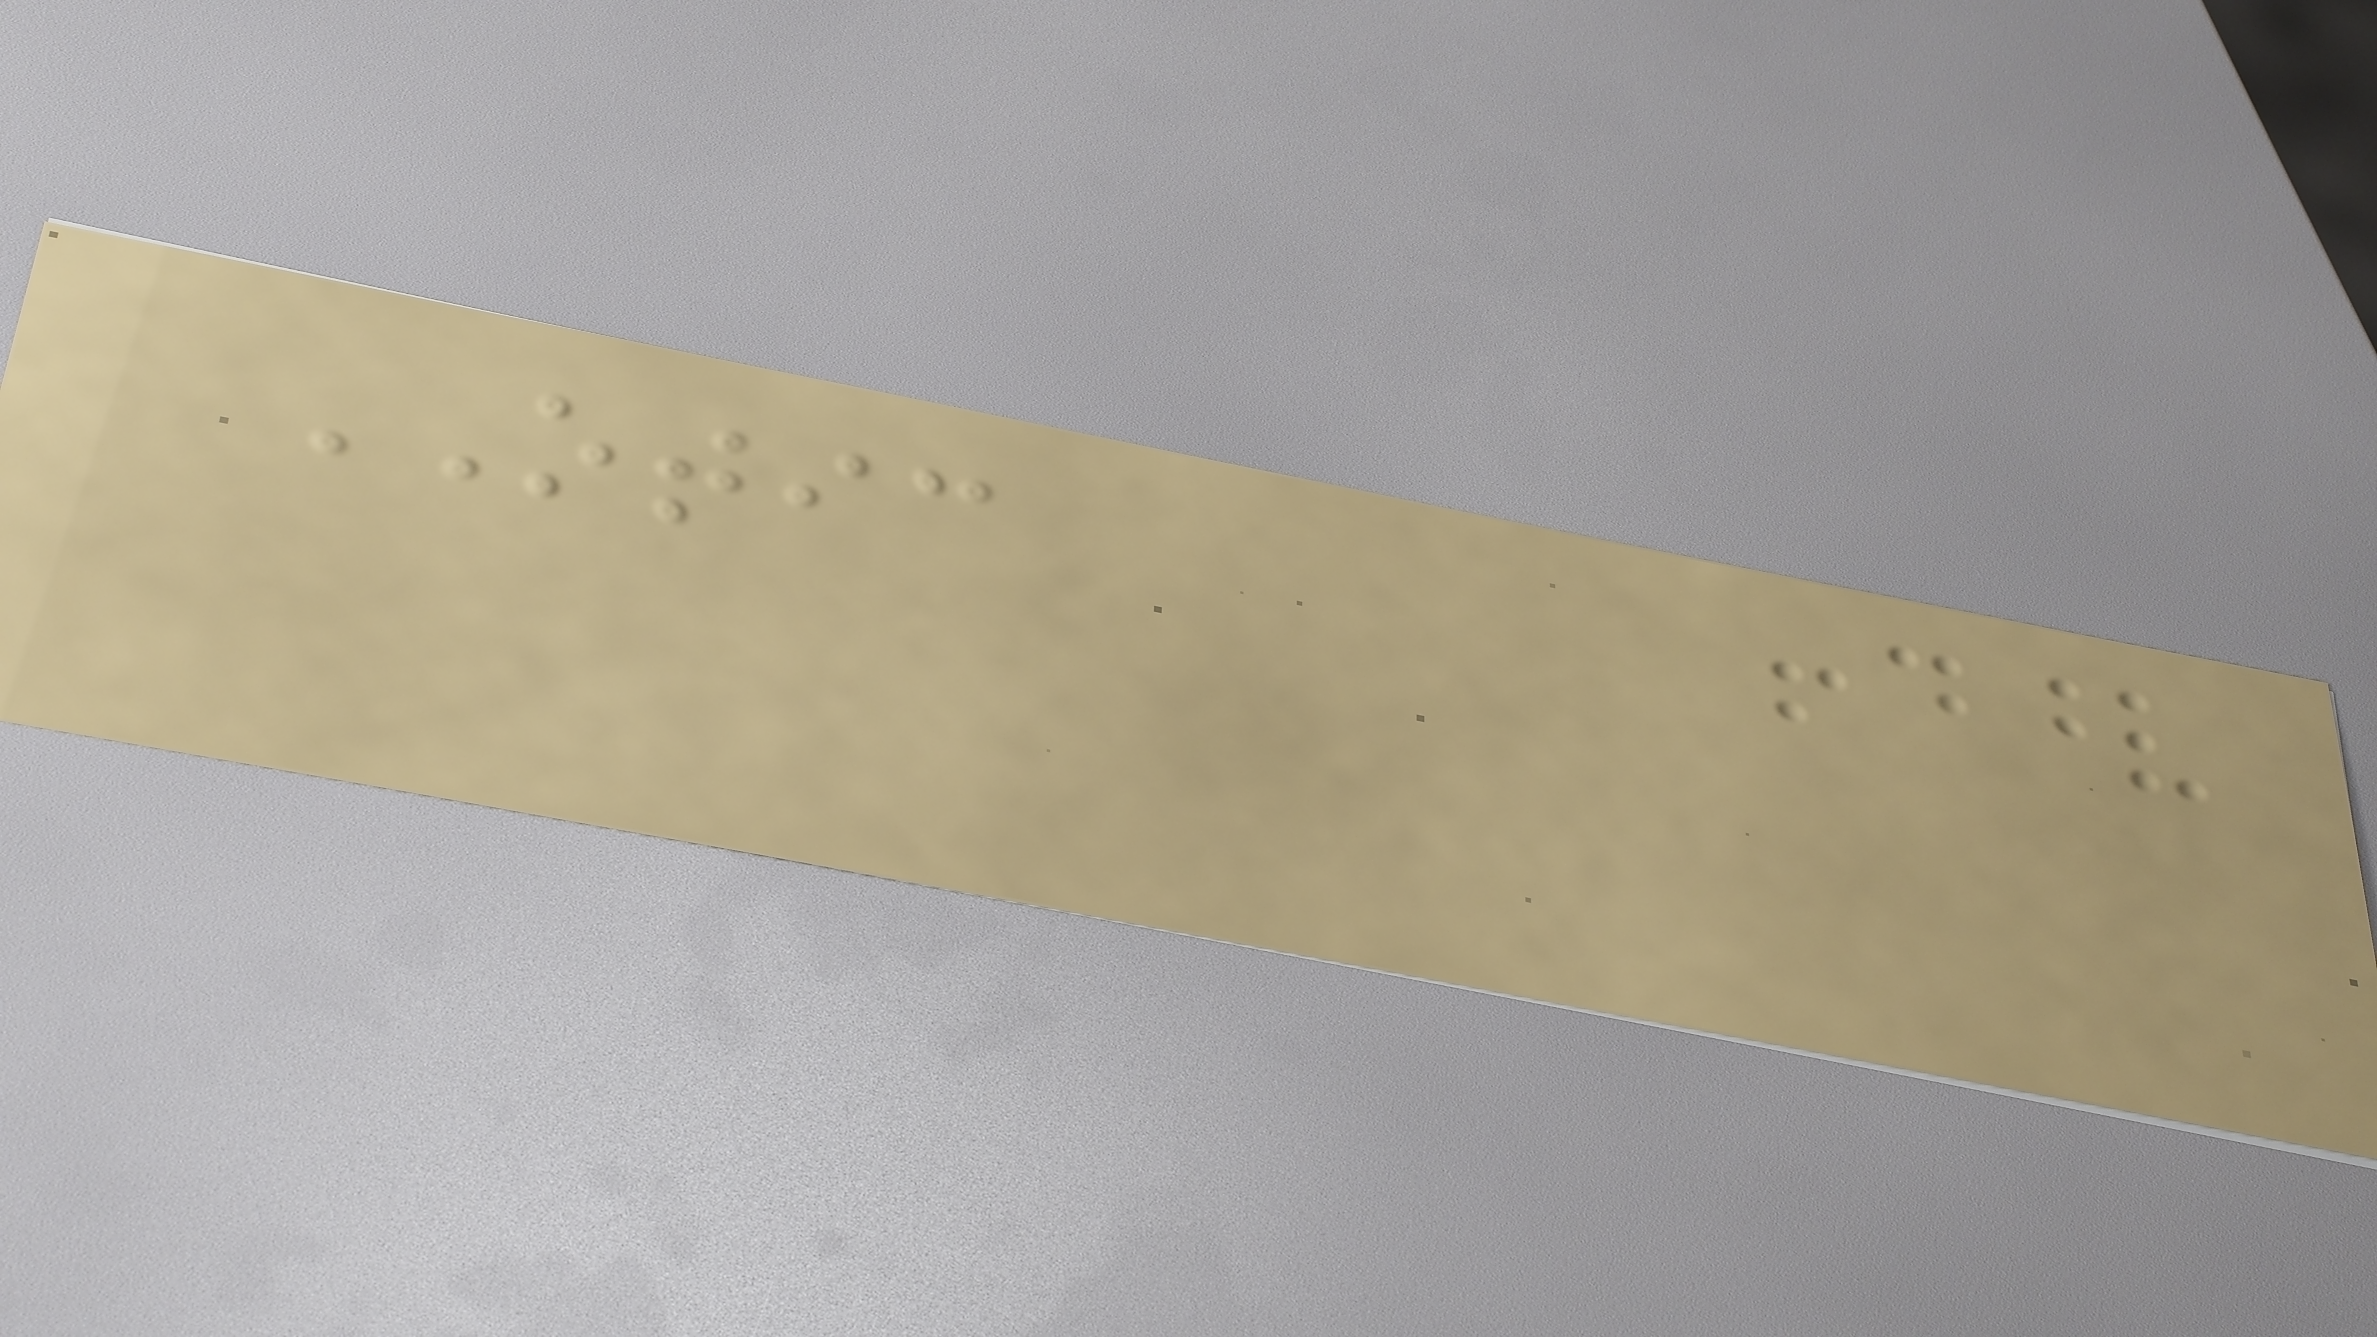OTIC
